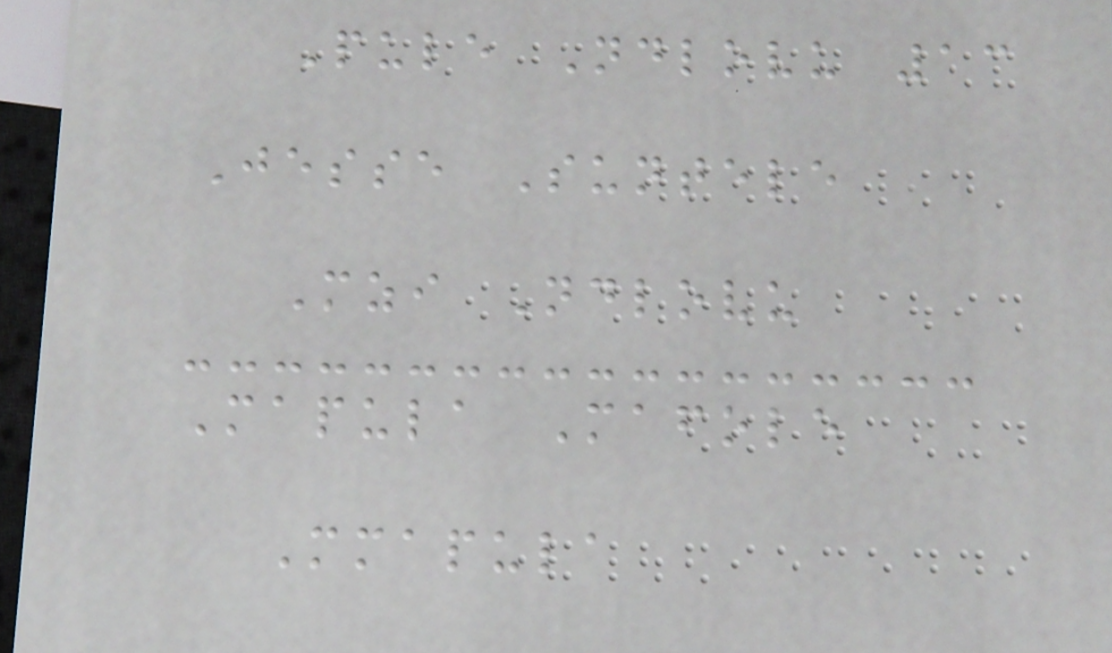Pule Ndlovu 13
Jesse Suntele
Mzi Ndlovu
Mapula Mafole
Mmapula
